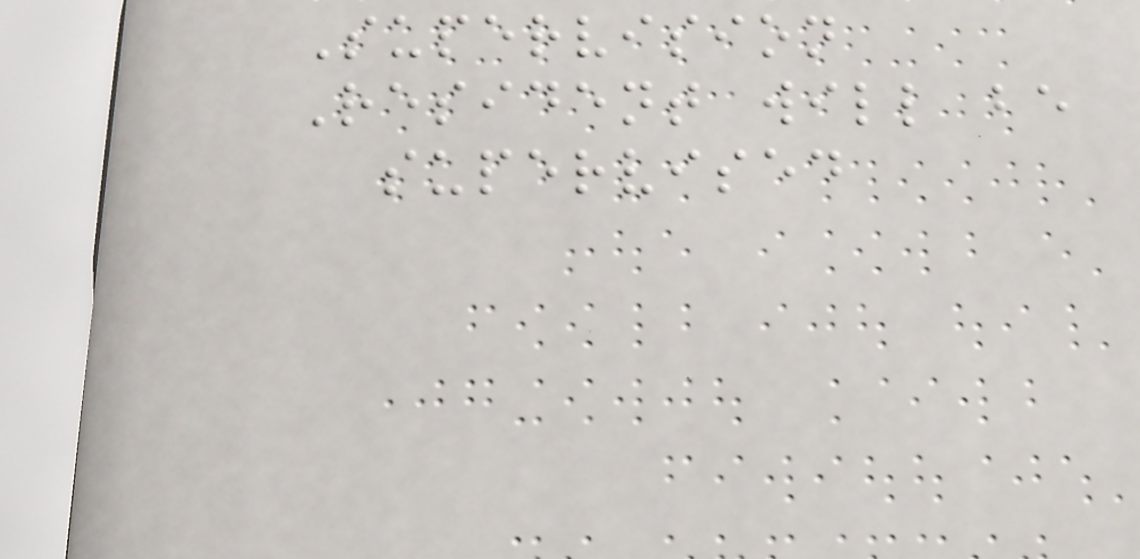Supervision
Resident will be
supervised
